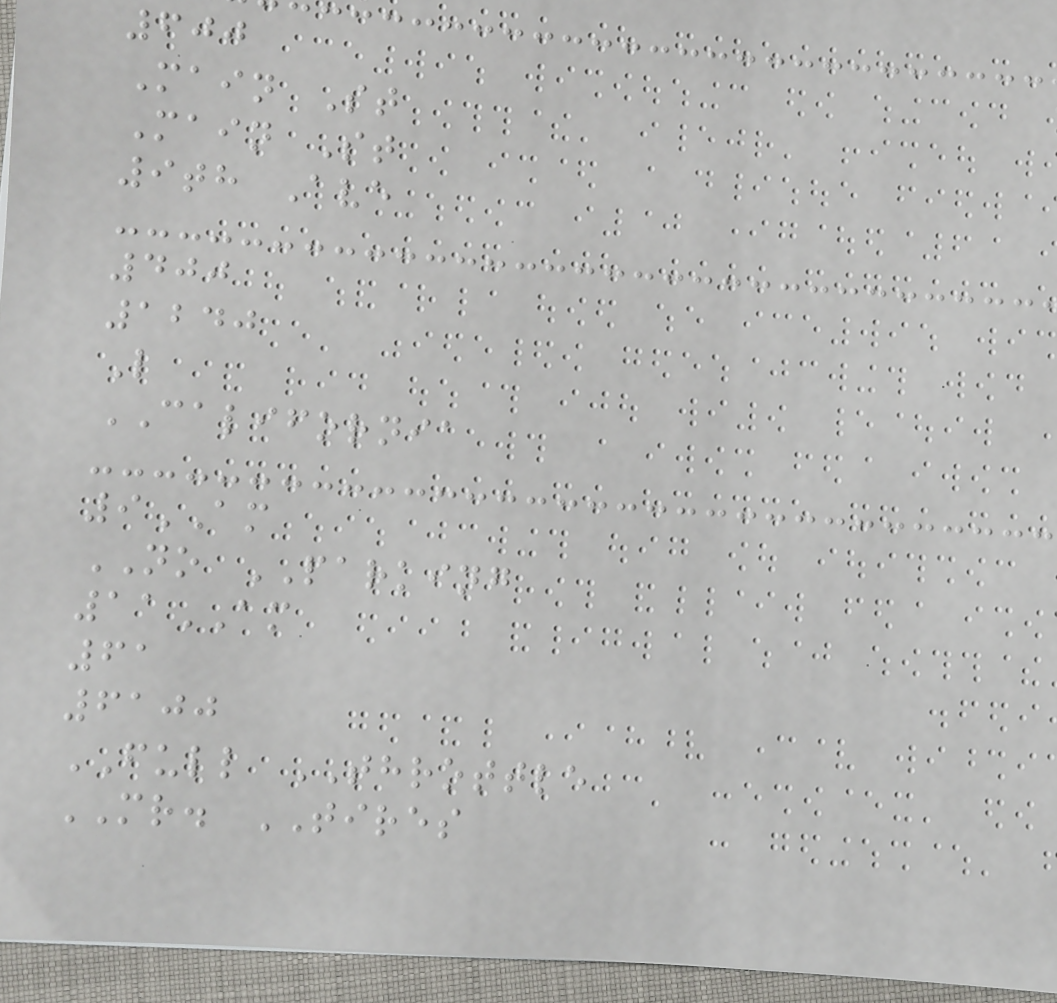600
Main St
Main St
9th Ave
400
1240
L
CALIFORNIA
9AM
NO PARKING
11AM
61
6100
FULL THROTTLE
MR. TIRES
